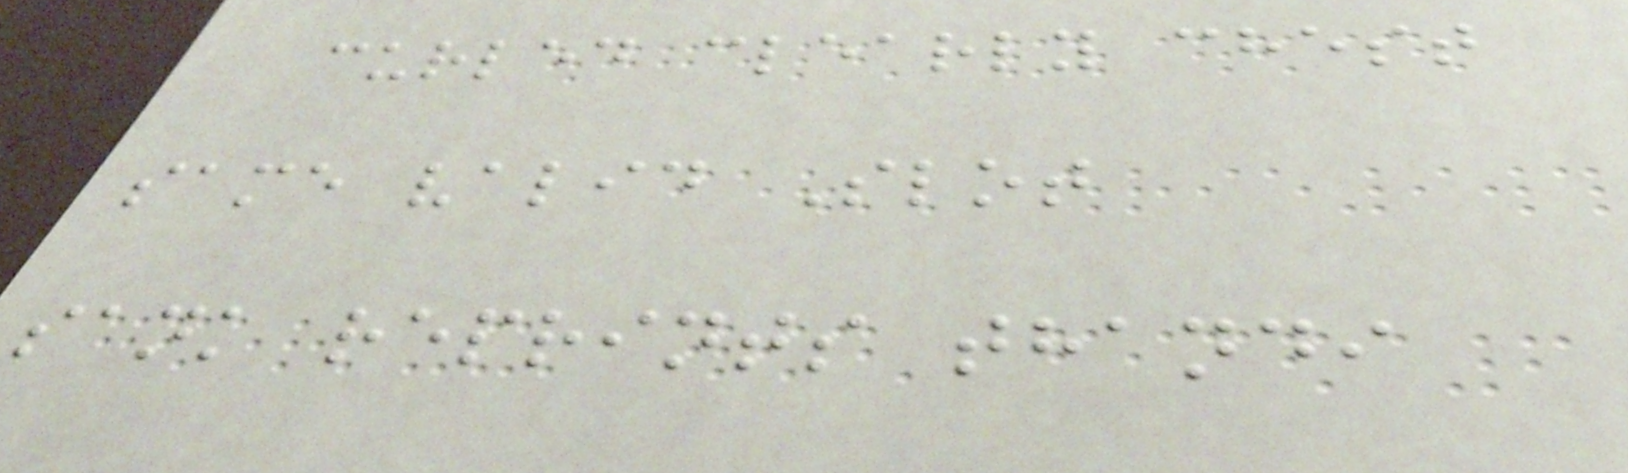curled clearly chest
same valid Slot
sank reprints thandi
